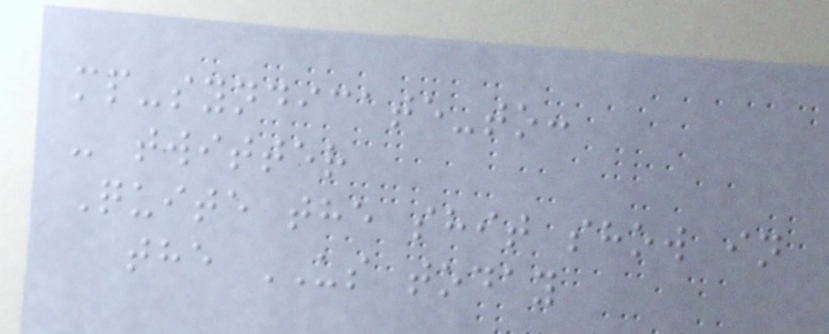mp-syndicate-to:
- twitter
Quite the shit show in
the US today
